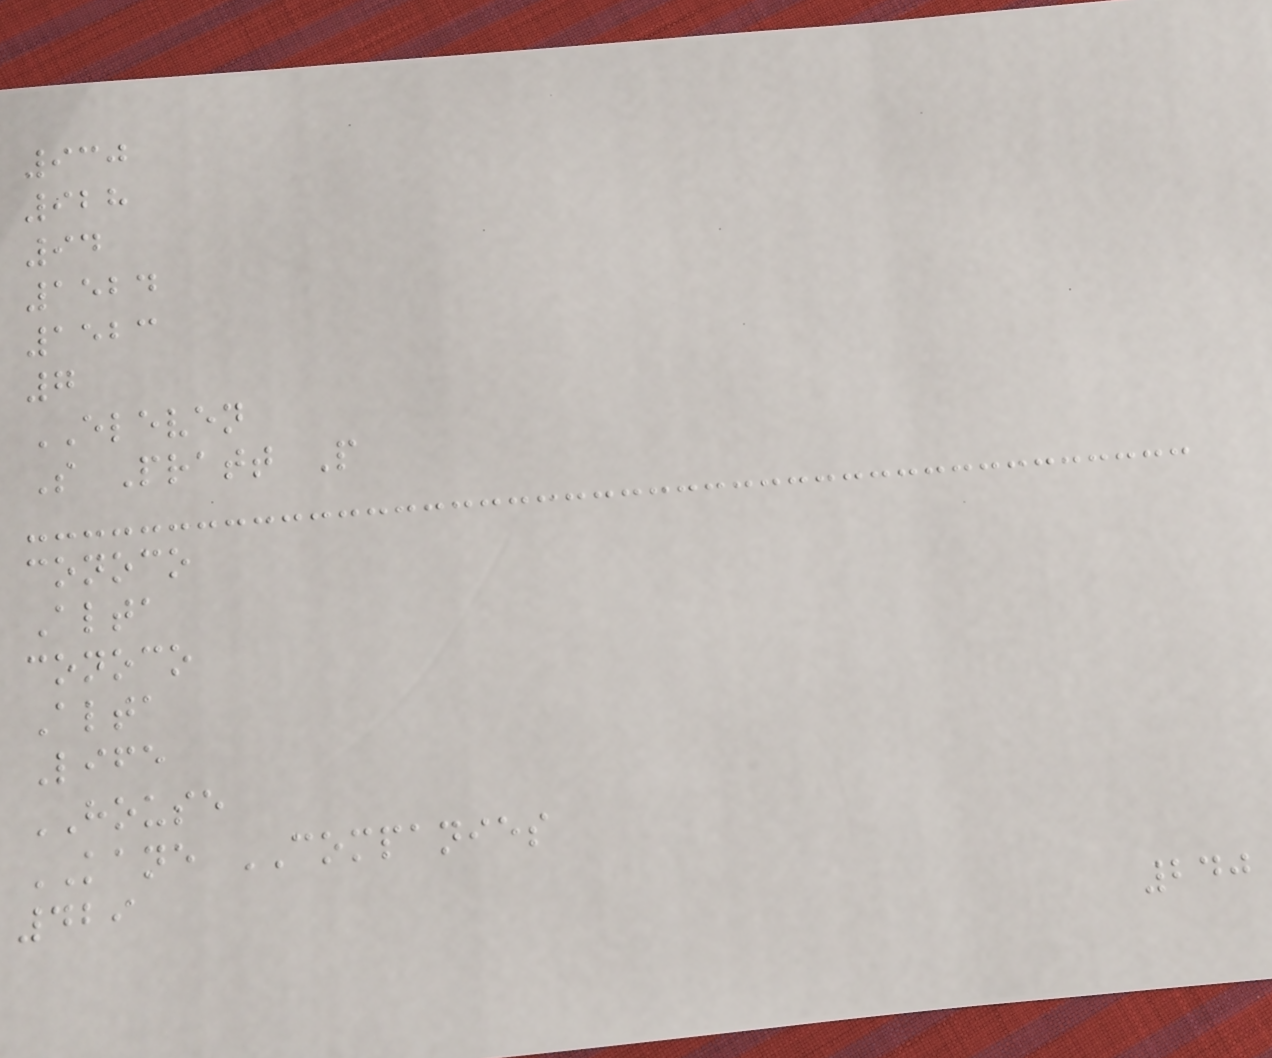930
928
94
1524
1523
7
ELEVEN
S Pratt P
conoco
Alta
conoco
Alta
Life
HOUSE
KANE COMPANIES
429
240
